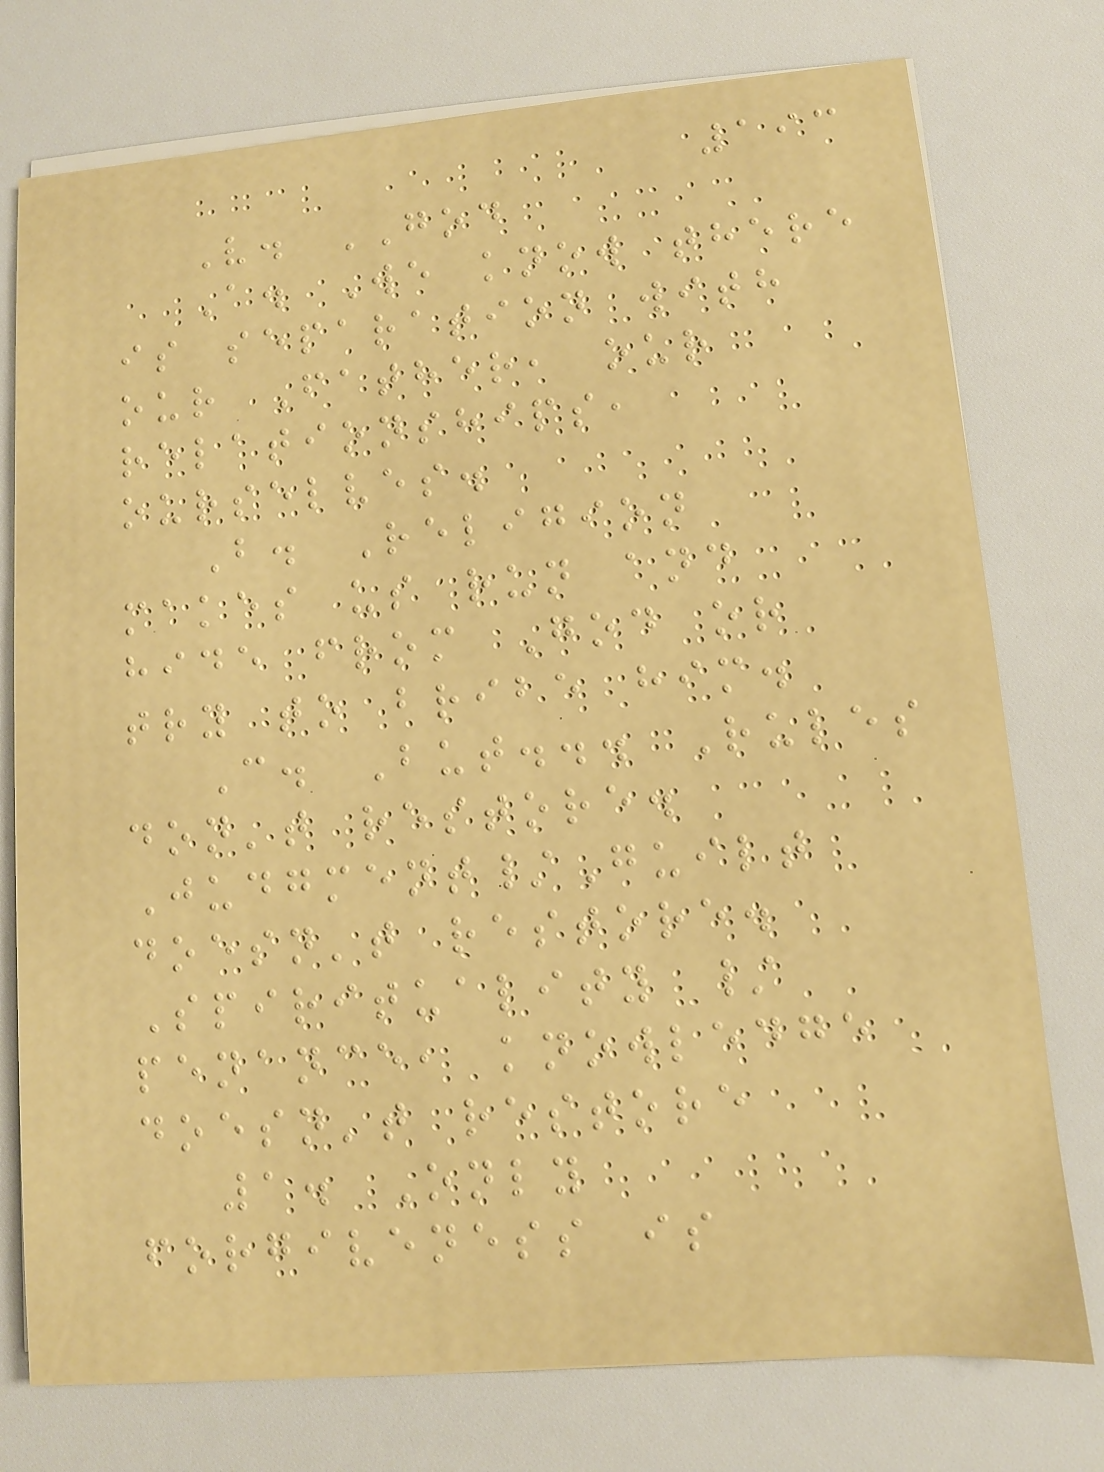193
V. GOD
A. We know there
is separation with
our Father, our
relationships,
ourselves.
B. Religion
makes us run and
hide from God or
try to bribe him.
C. But... Rules
don't restore.
Judgment/Guilt
doesn't restore.
Spirituality /
penance, knowledge
doesn't restore
1. Only
forgiveness is
